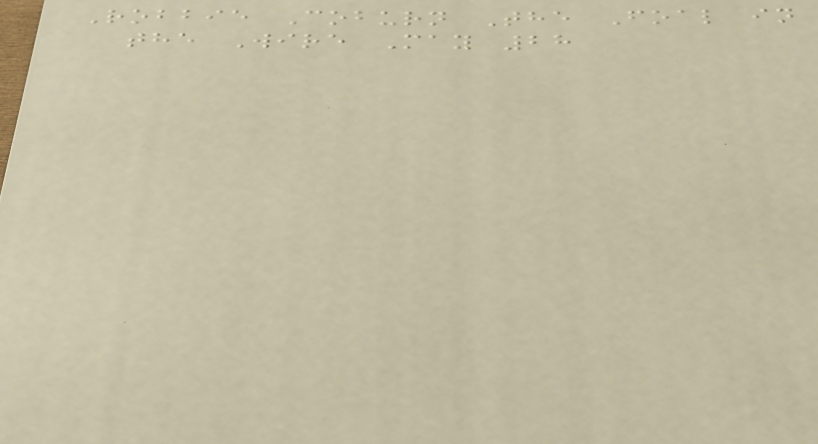Robbie Coburn The Foal in
the Wire May 28
